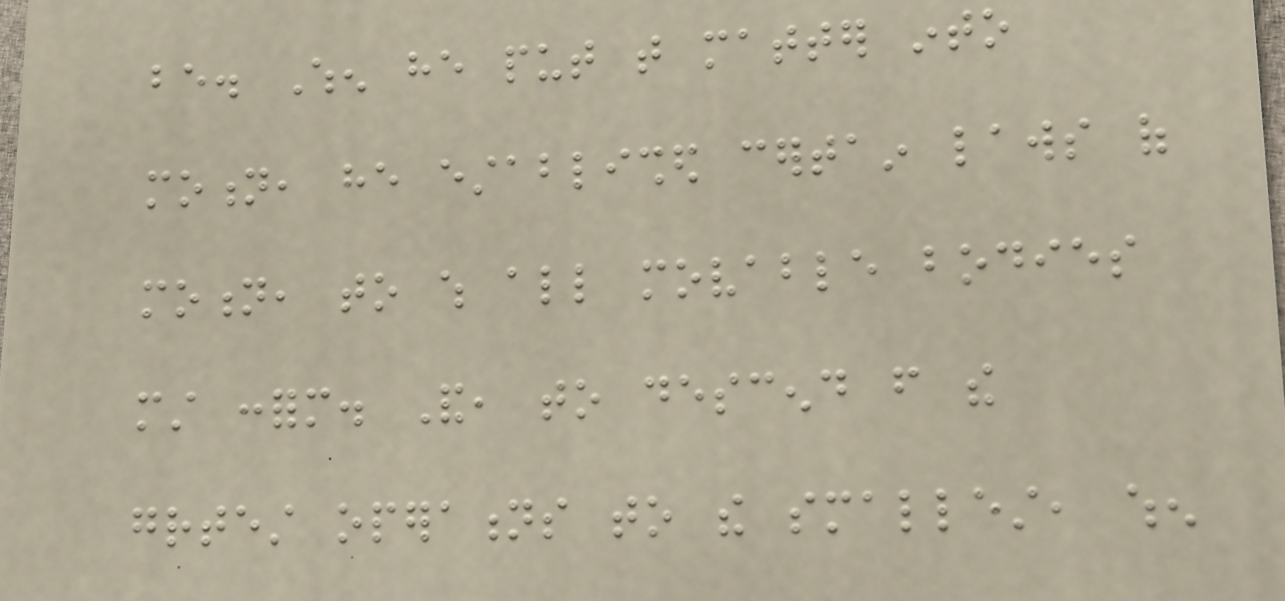be. When he put that matter into
motion, he established certain laws of
motion, to which all movable bodies
must conform. And, to descend from the
greatest operations to the smallest, when
